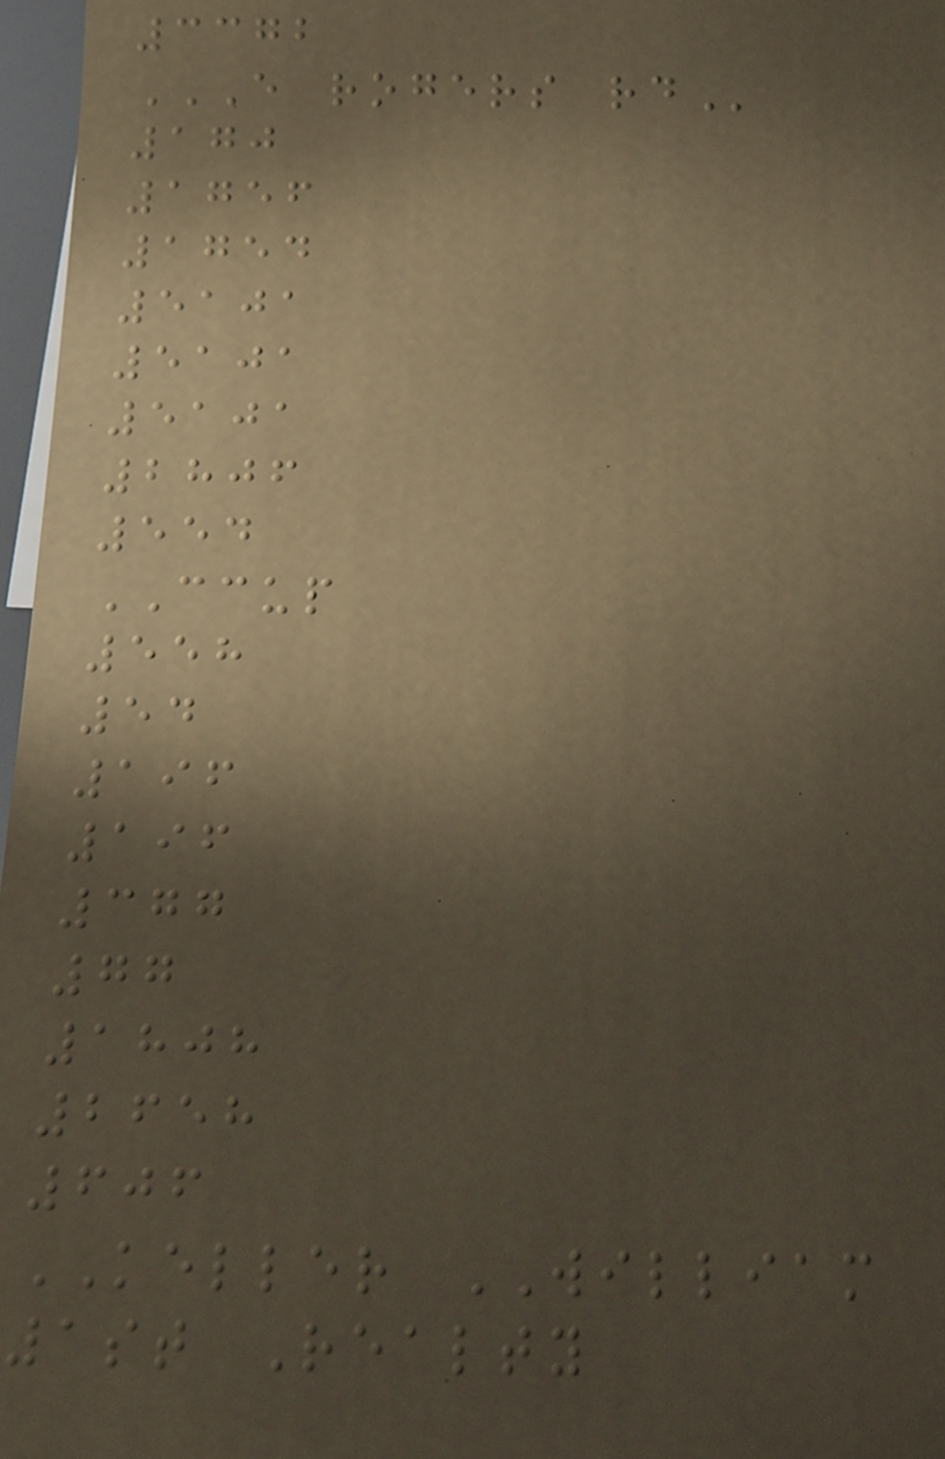3372
E ROGERS RD
170
1756
1754
5101
5101
5101
2806
554
CCUP
558
54
196
196
377
77
1808
2658
606
KELLER WILLIAM
1st Realty
